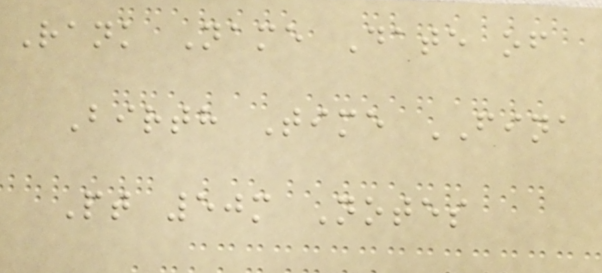Rank Name Date of
Birth Time FINA
Pt 50m Notes
